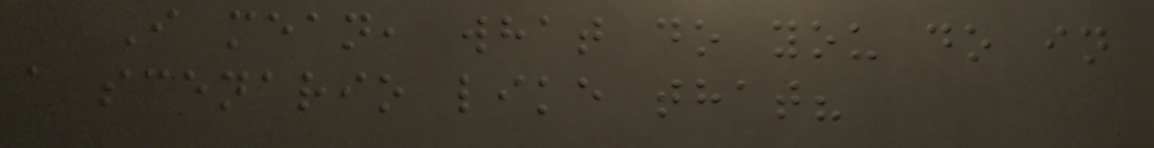I mean, what do you do in
a scenario like that?
